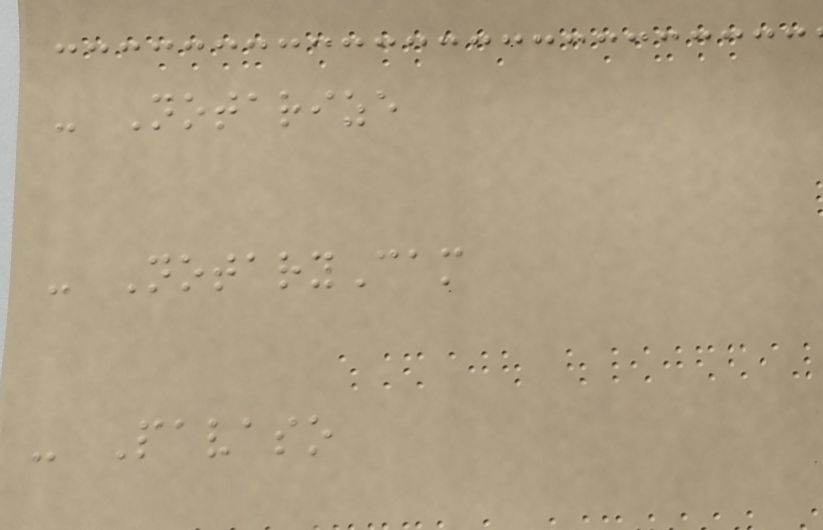- Notarize
- NotaryCam
- Pavaso
